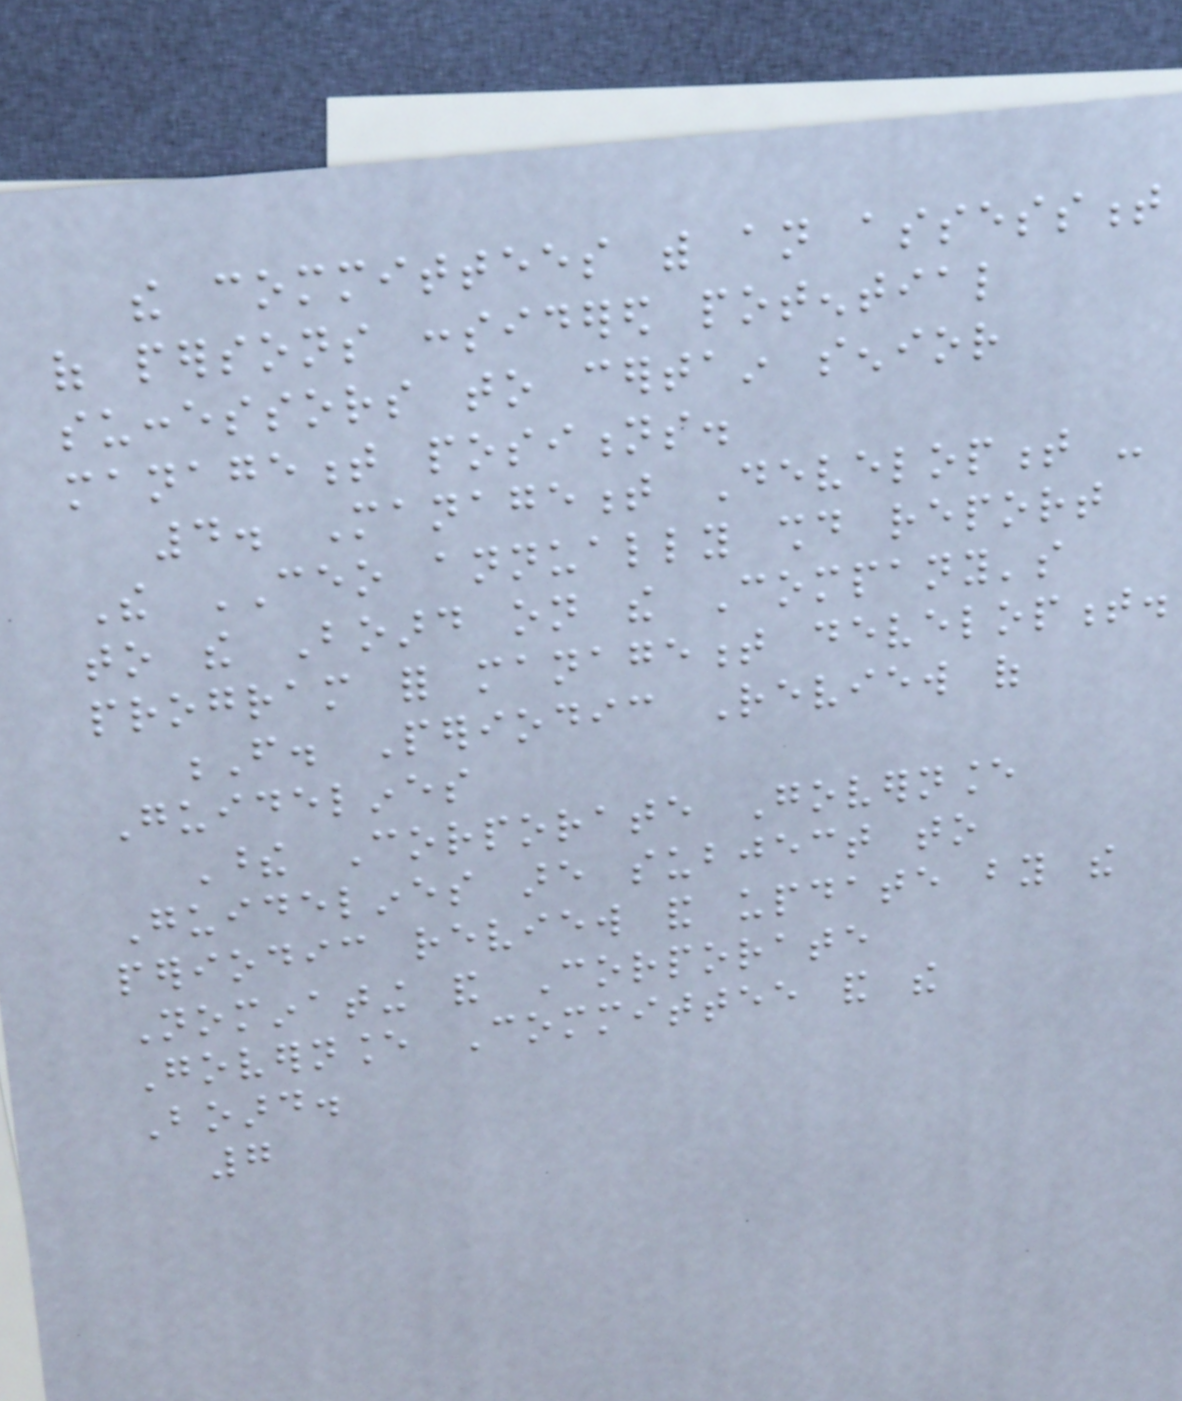the committees with an assessment
of persons considered potential
successors to certain senior
management positions.
4. Management Development -
The CEO annually should report
to the Board on the Company's
program for management development.
F. Periodic Review of
Guidelines
These Corporate Governance
Guidelines are subject to
periodic review and update by the
Nominating and Corporate
Governance Committee and the
Board.
7
